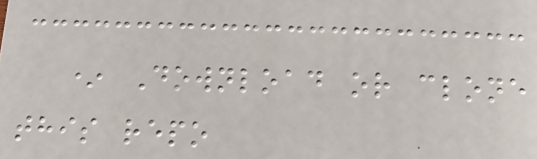* Download or clone
this repo
